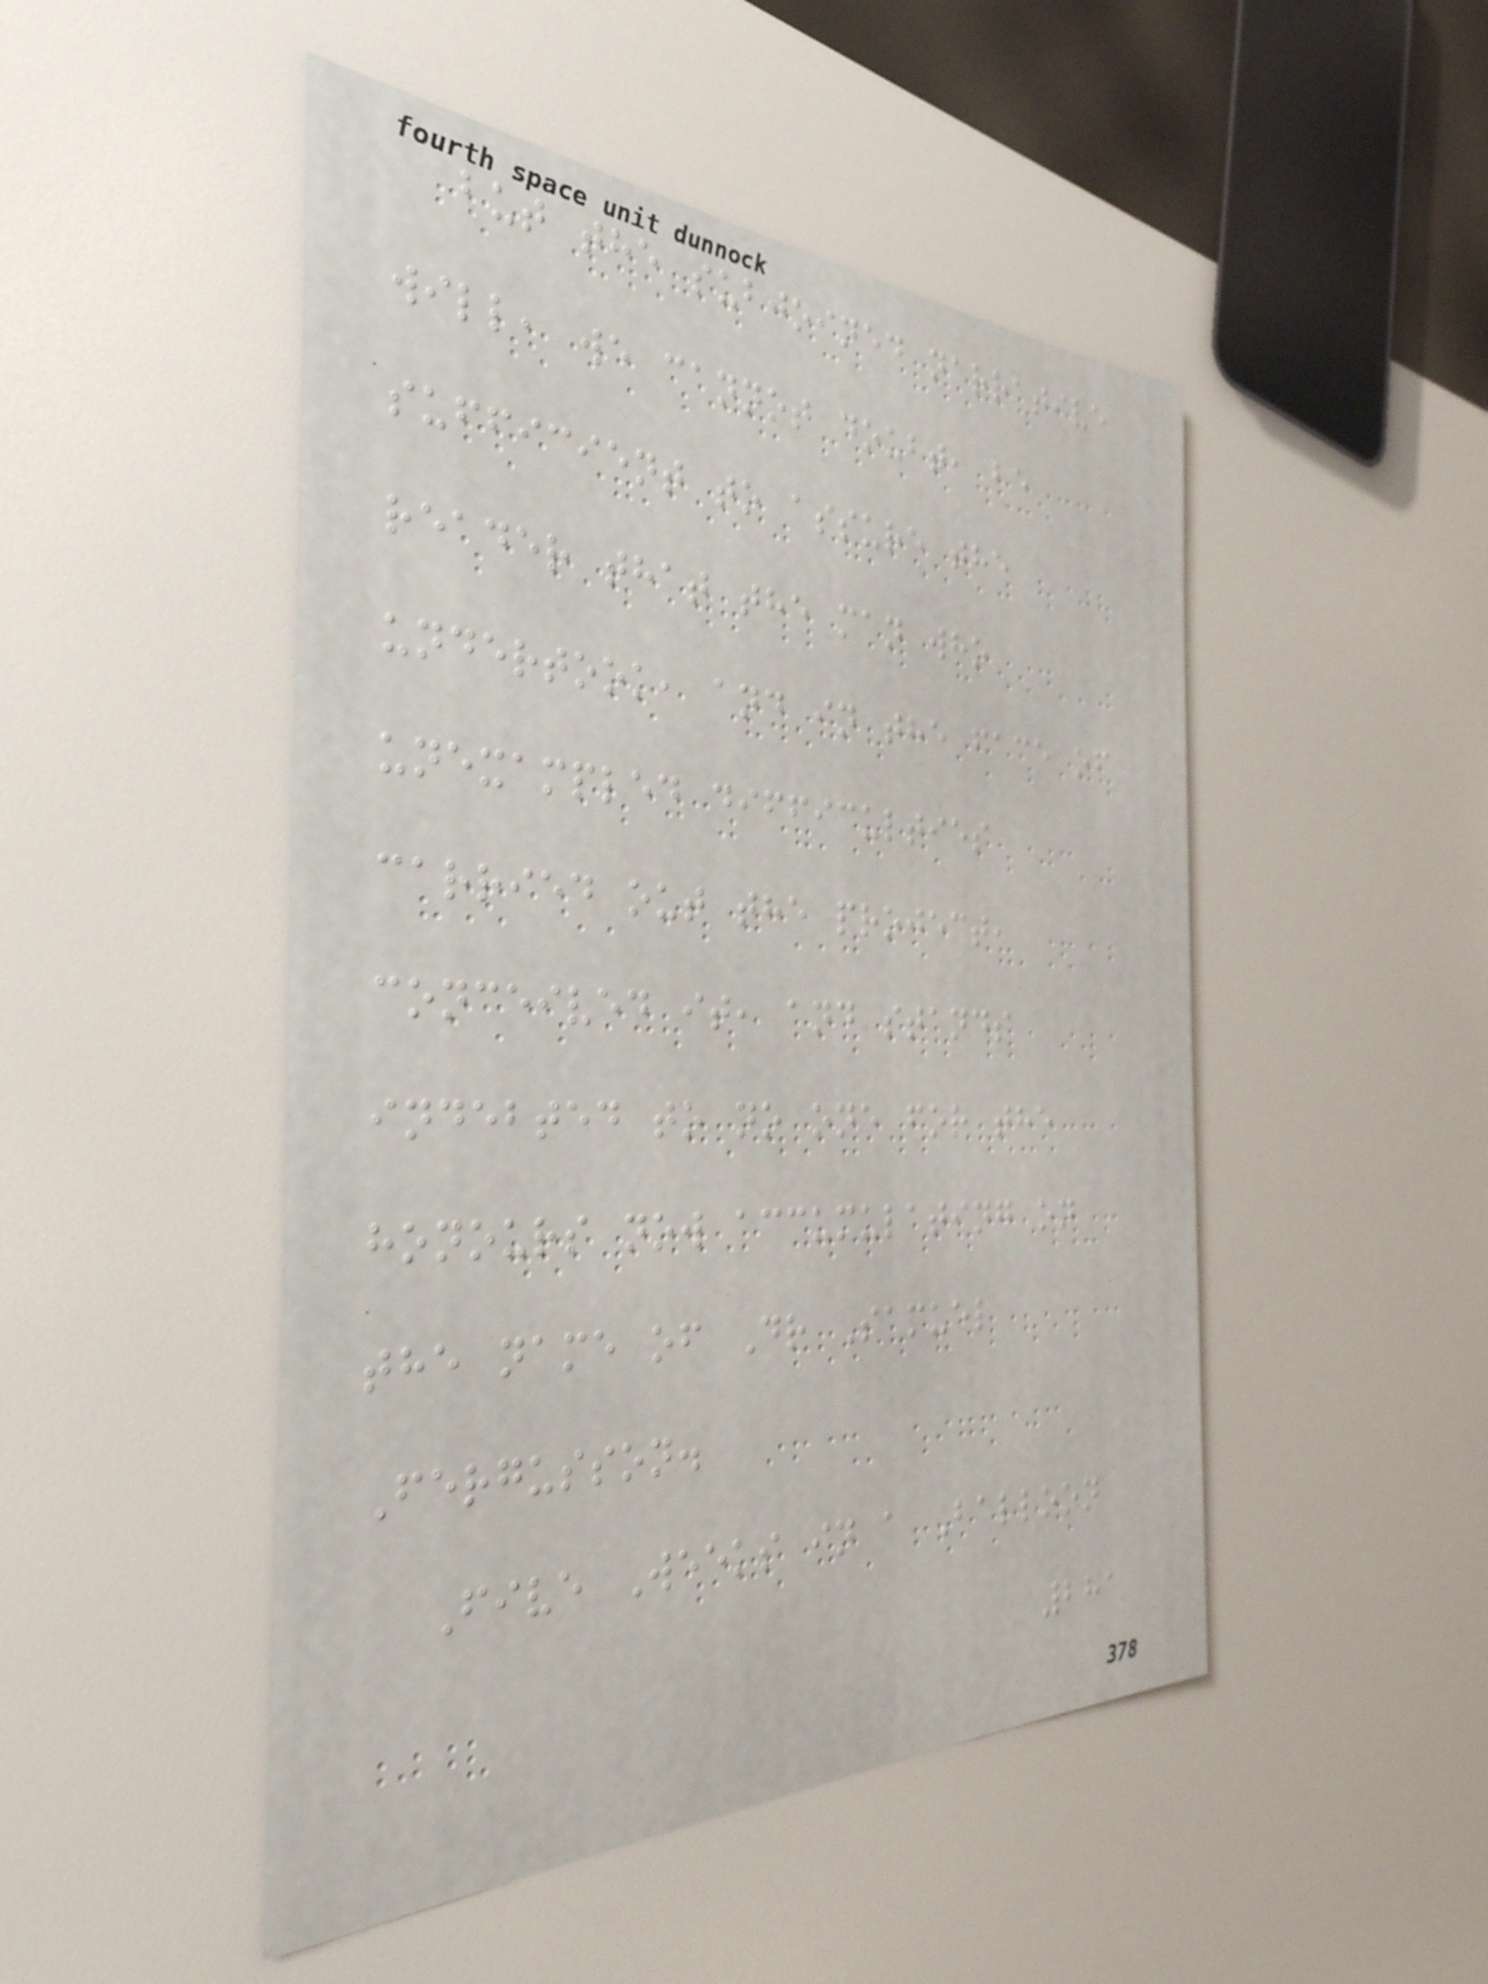but the subjoined narrative
will, we cannot doubt, be
sufficient to assure the
reader that the man who
undertook, and in the face of
unexampled difficulties
carried out the project,
conceived it, and stands
indebted to no one for the
honours now accumulating on
the name of Dr Samuel
Fergusson.
Five Weeks in a Balloon
281
